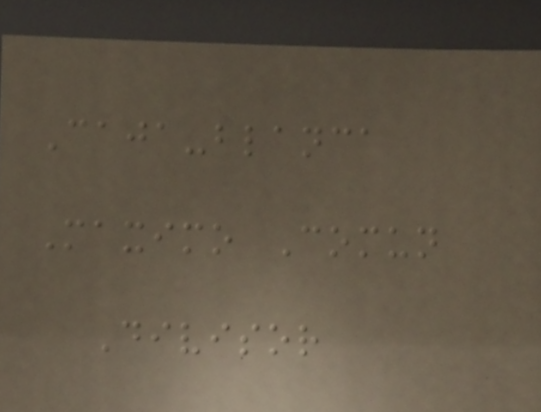Caja-blanca
Maximo Comun
Divisor
